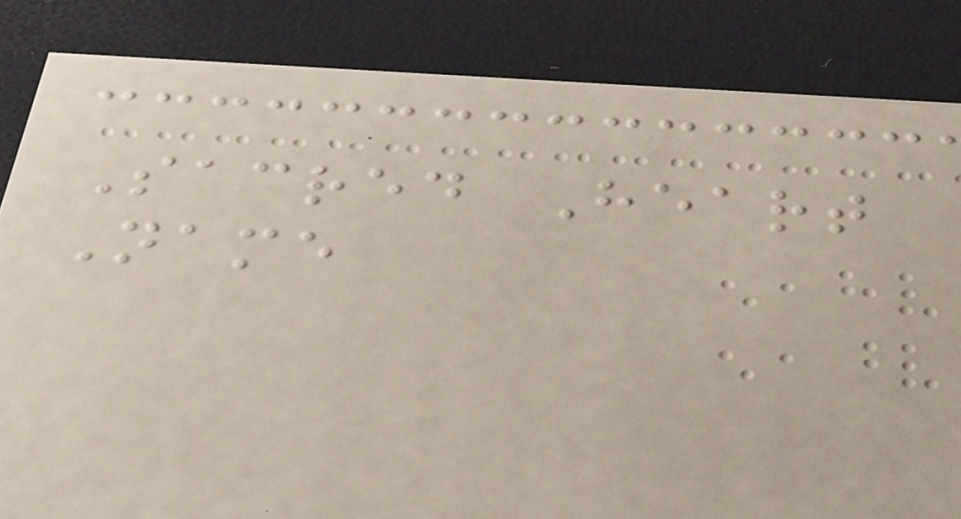Sacred Heart
Name
